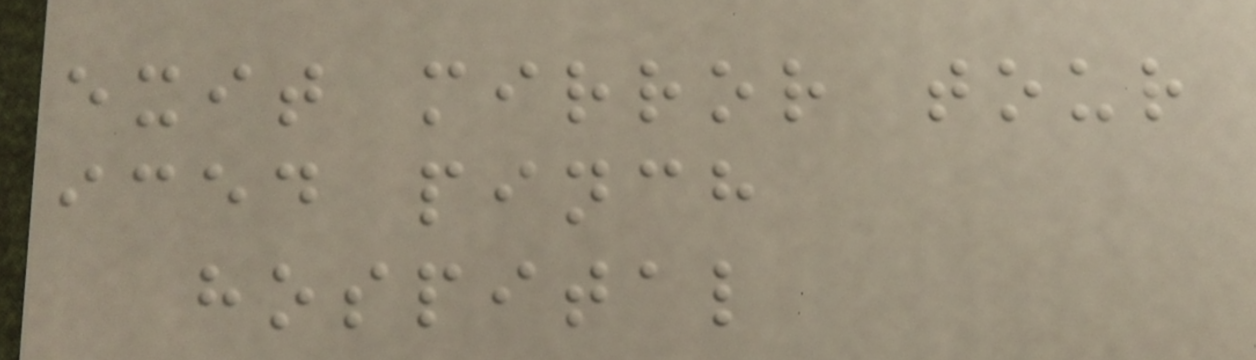exit mirror tour
iced pinch
hospital
